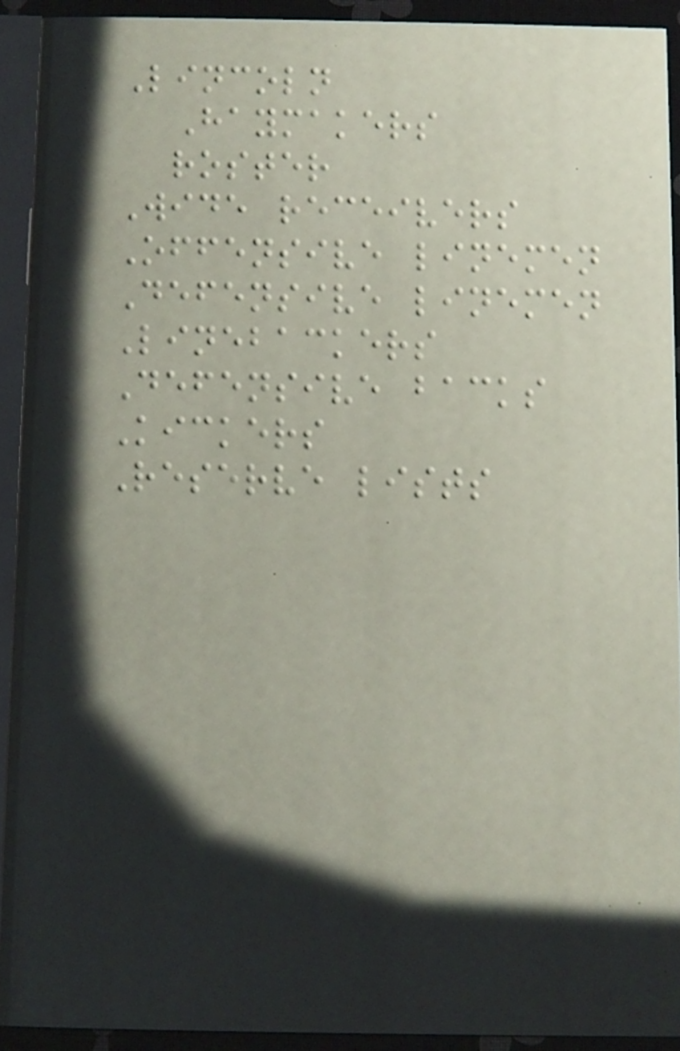Lincoln
Haymakers
roster
Wide receivers
Offensive linemen
Defensive linemen
Linebackers
Defensive backs
Kickers
Reserve lists
